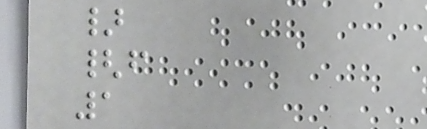}
{f
1
